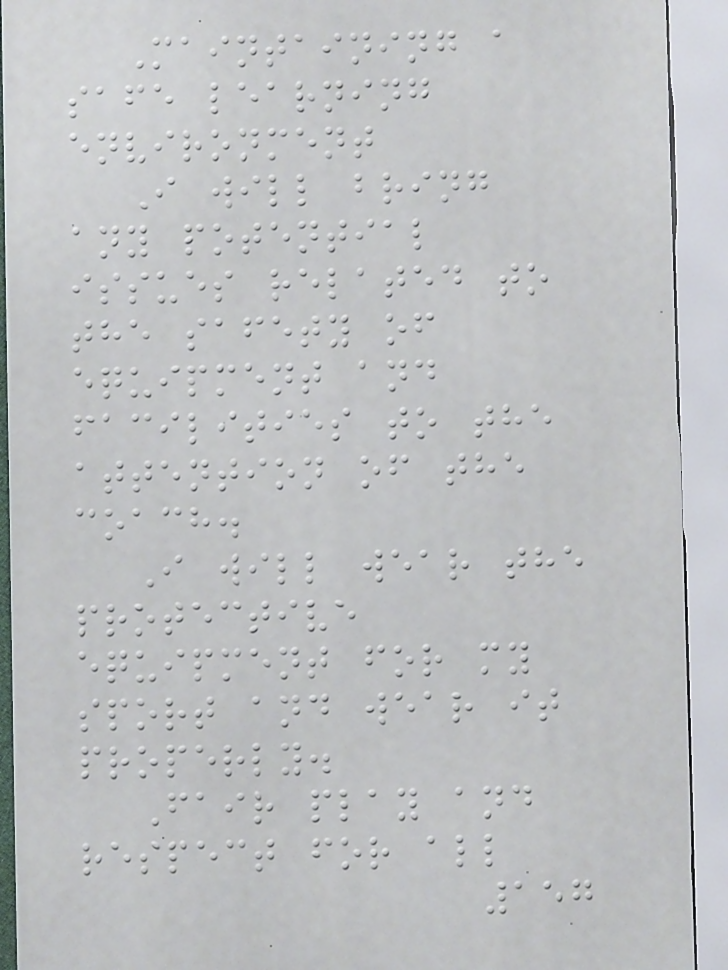Maintaining a
safe learning
environment
I will bring
any potential
issues related to
the safety of
equipment and
facilities to the
attention of the
coach.
I will wear the
protective
equipment for my
sport and wear it
properly.
Fair play and
respect for all
157
